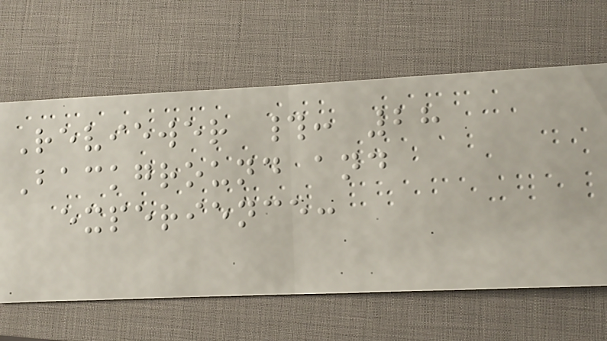Reviewer #: 28
Background and
experience:
